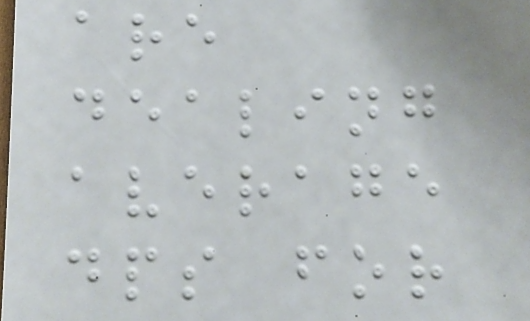are
dealing
average
dps for
